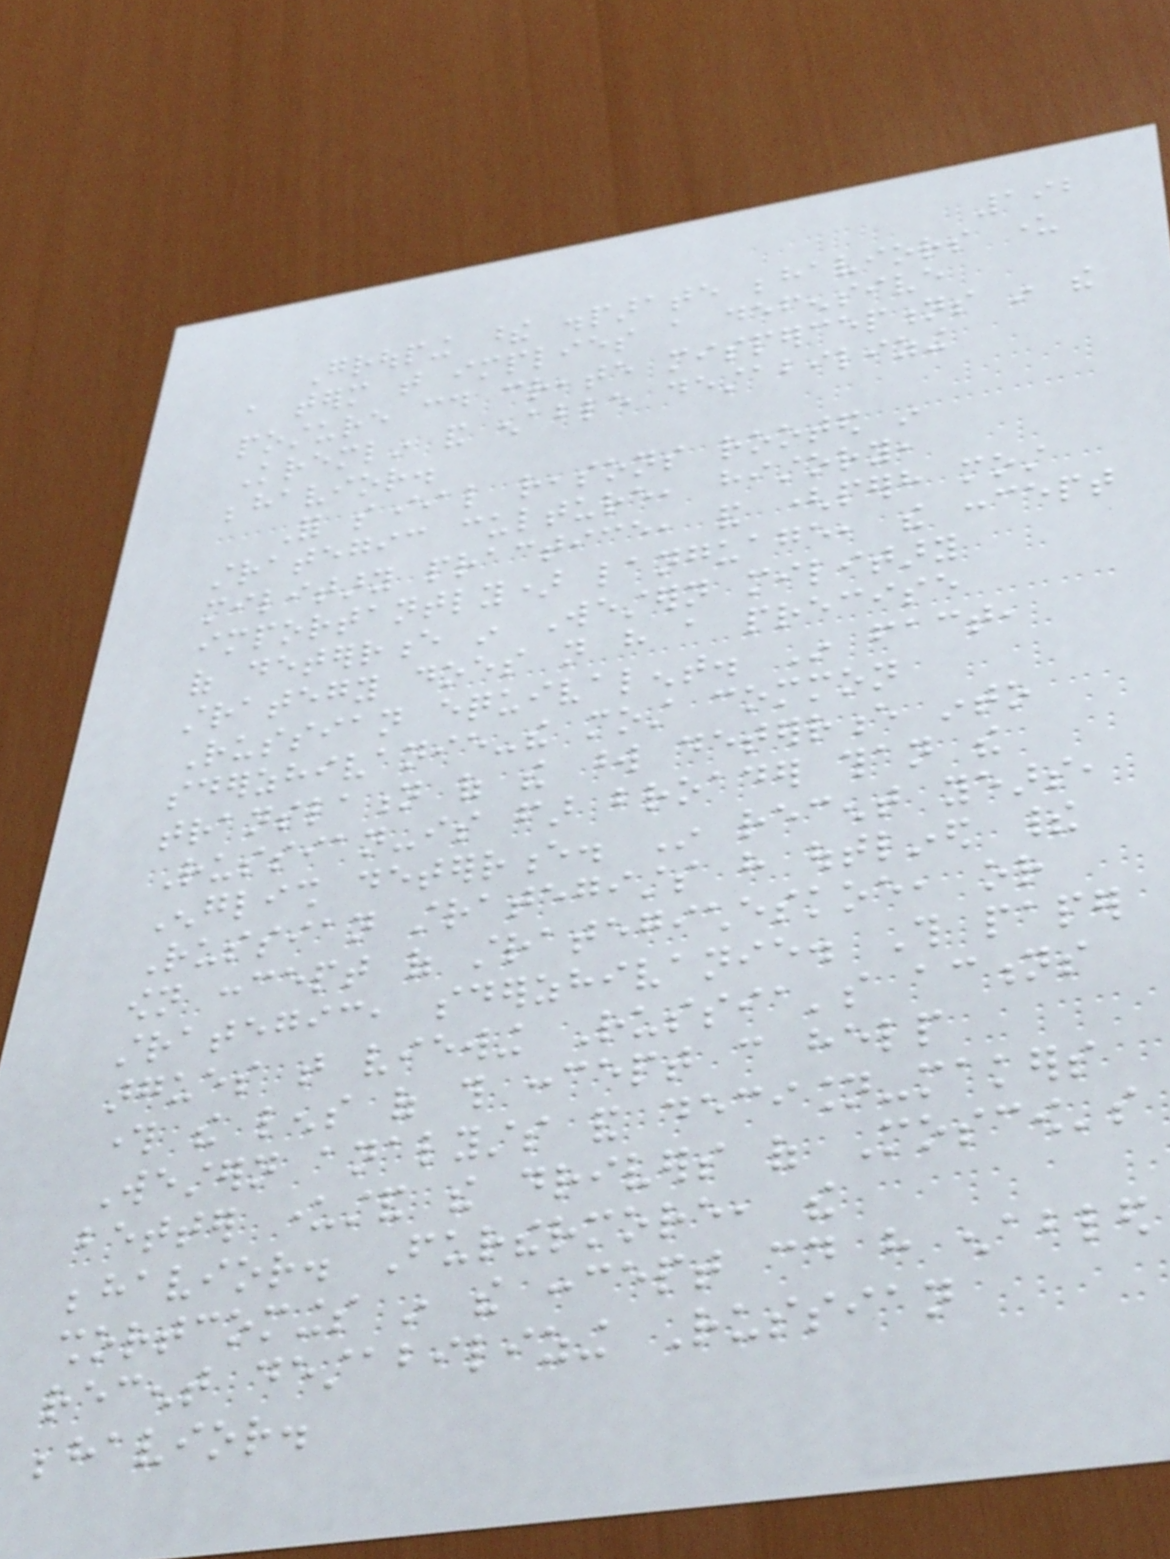192
Grouping these disparate behaviors under
a term that implies a defensive
posture could create misperceptions in the
Kremlin and enable destabilizing
behavior.
For several reasons rooted in
strategic culture, history,
military practice, and (perhaps most
importantly) language, the concept
of deterrence in Western military
strategy does not have a precise
Russian equivalent. In fact,
sderzhivanie-the most common
translation of the word deterrence into
Russian-is far broader than the
English deterrence. In recent years,
Russian strategists have outlined their
own concept of strategicheskoe, or
strategic, sderzhivanie. This paper
argues that viewing Russia's actions
through the lens of this concept can help
Western analysts and decision-makers
better understand the drivers of Moscow's
behavior. Furthermore, the
shortcomings in the concept could have enabled
recent destabilizing Russian
behavior.
